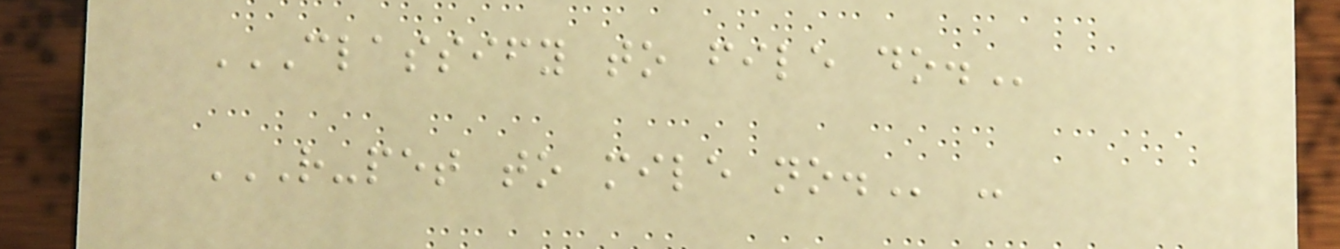CLASSIFY TO FILE DO.
R-PET TO MILE NO. -
